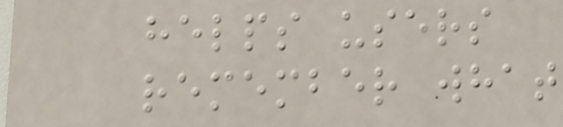helps users
remember what
